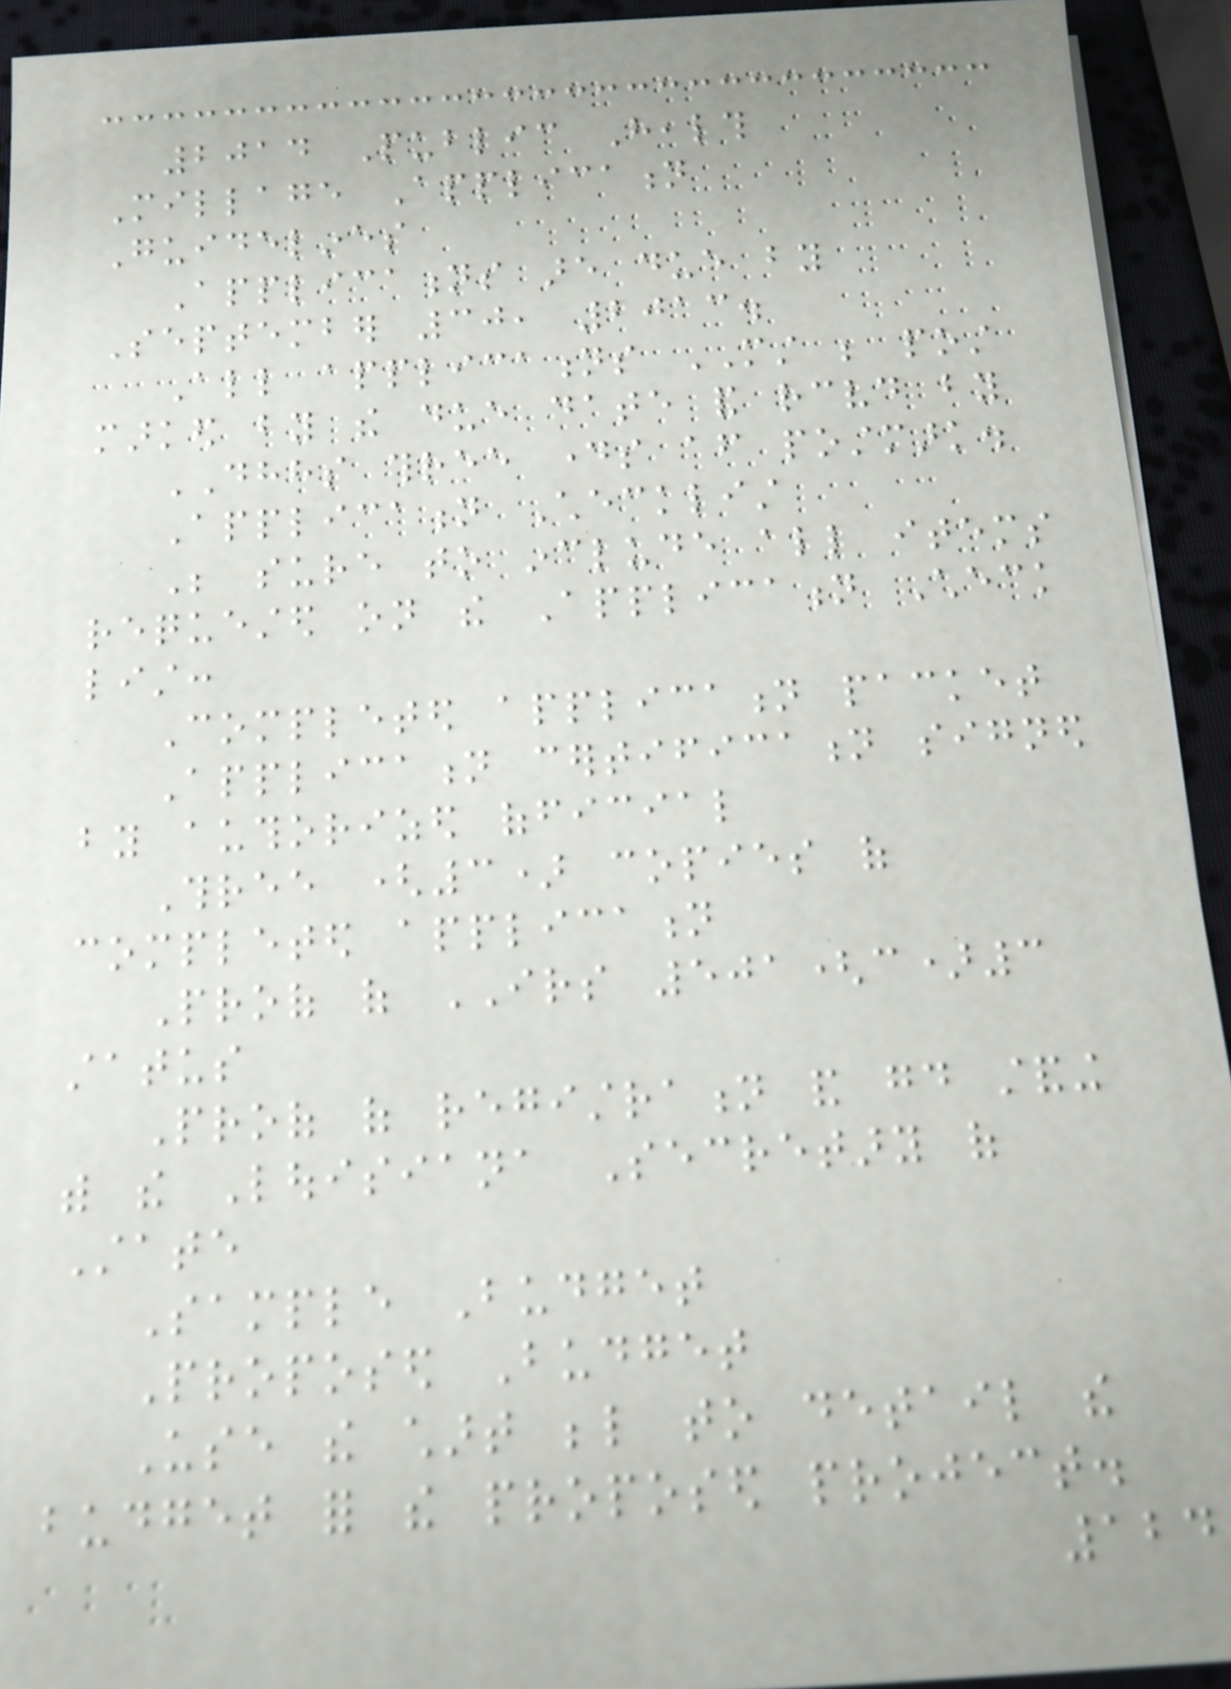2014 Public Health
Millage Application
Guidelines
Applications are due by
September 30, 2013.
All applications MUST be post
marked by the due date and received by
DHHS three days after postmark.
Application Checklist
Be sure to include all items
requested on the Application Check
list:
Completed application packet
Application certification signed
by authorized official
Three (3) copies of
completed application
Proof of IRS 501(c)3
status
Proof of registration and good standing
with the Louisiana Secretary of
State
Sample Budget
Proposed Budget
Use the chart below to detail the
budget for the proposed project.
124
